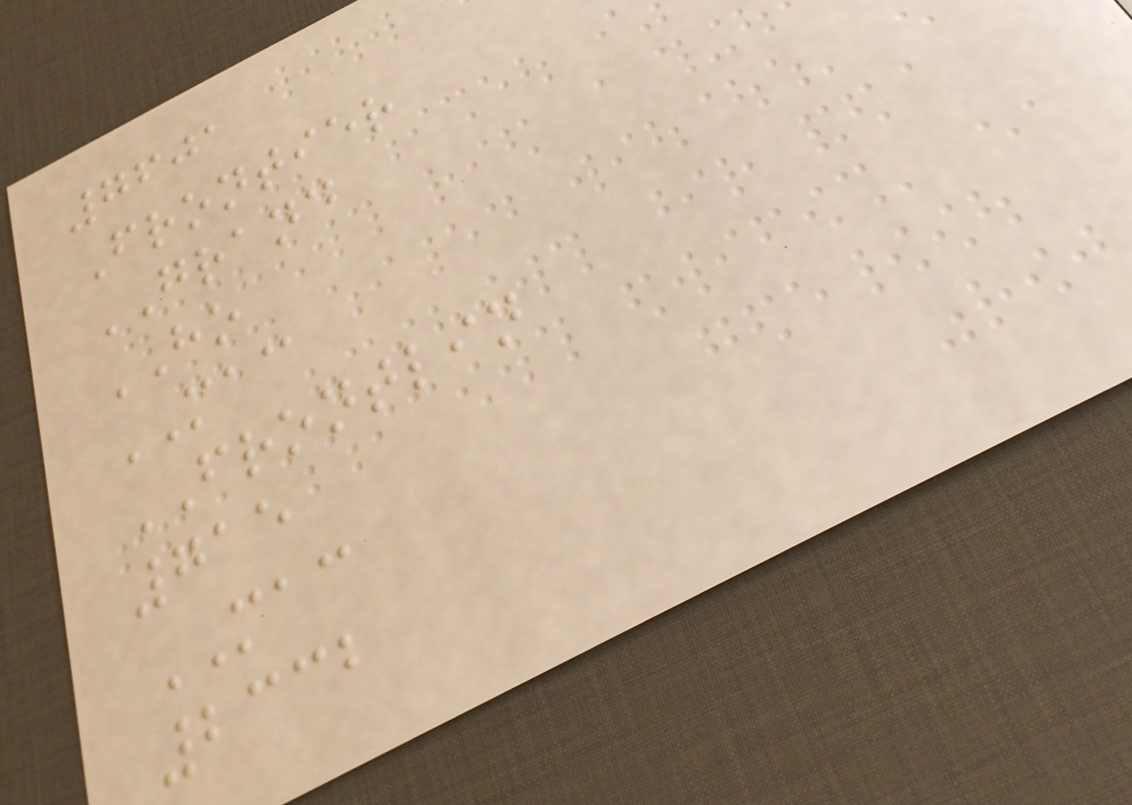7601
Frontier
GRAND
HO
MAC
FRONTLIN
715
MAC
2332
